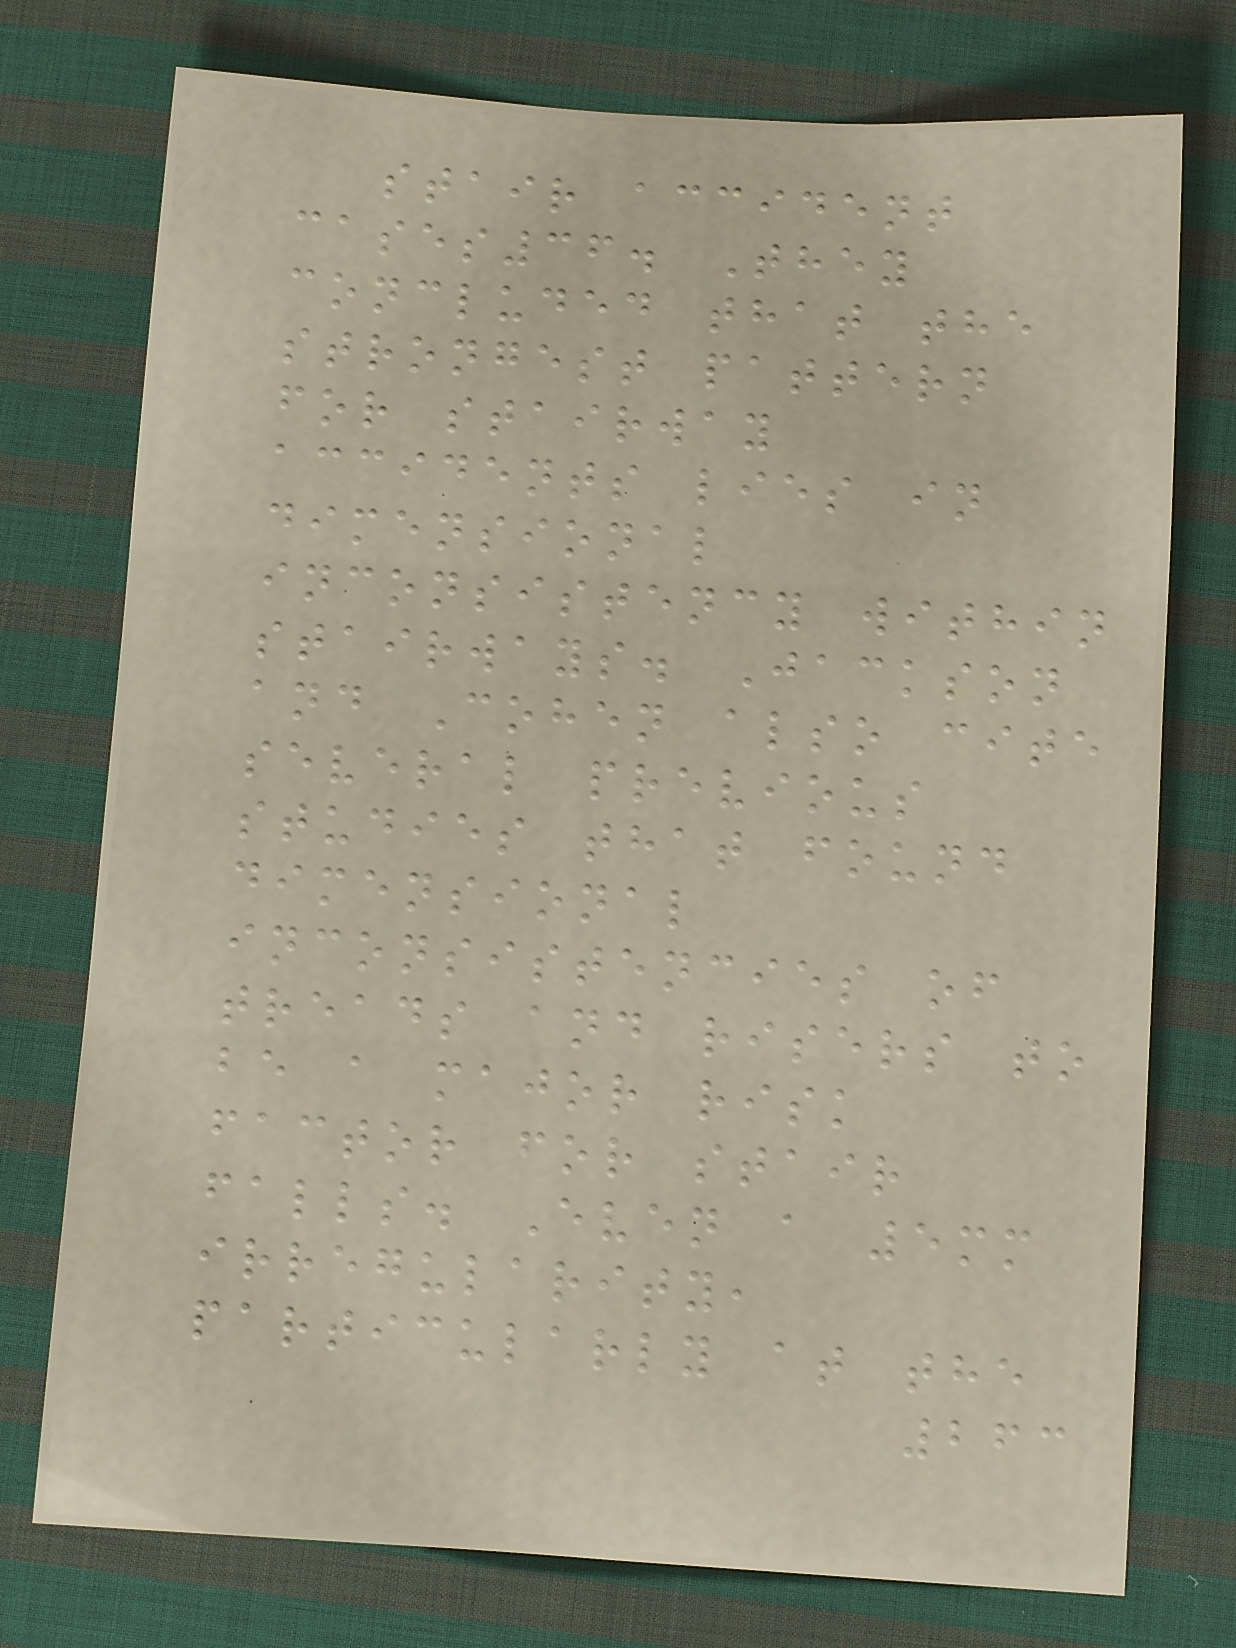stair accident
cases36. They
concluded that the
strongest pattern
for stairway
accidents lies in
dimensional
inconsistency within
stairways. Jackson
and Cohen also cite
several previous
studies that found
dimensional
inconsistencies of
treads and risers to
be a major risk
factor for stair
falls. Even a 5mm
irregularity,
particularly at the
263
